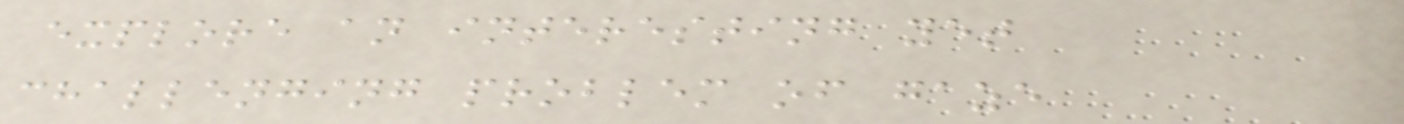explore an interesting yet
challenging problem of gaze
